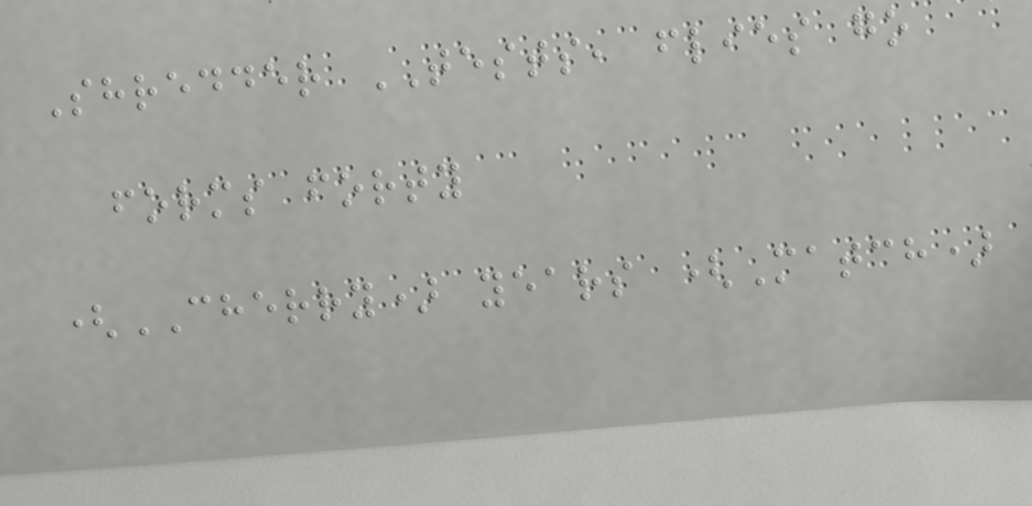Shredder TESTS, flies go
forms forty
(CHERRY) years (Match)
